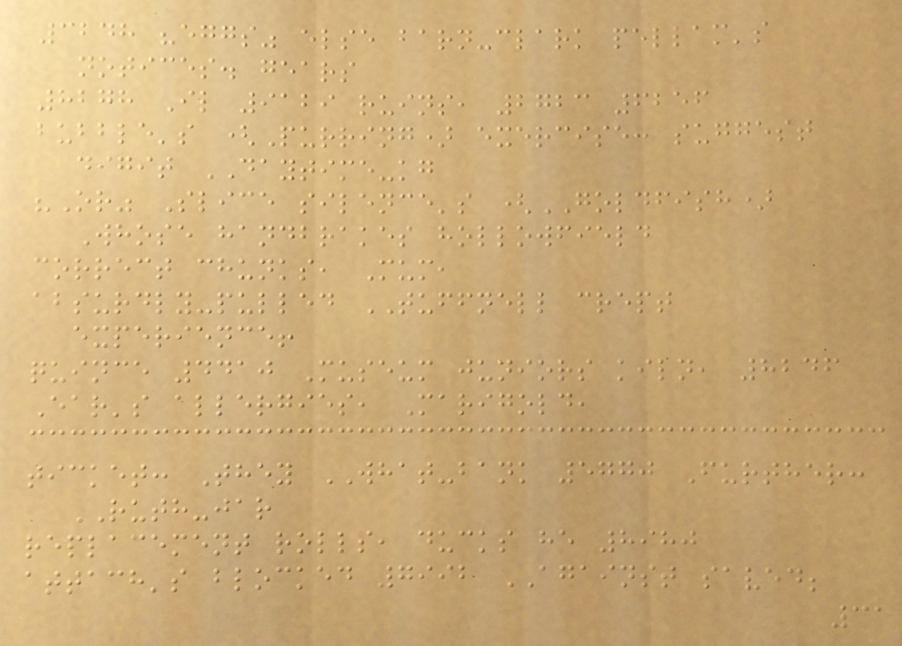3248 "eggs" else barn-clark pellam's
notices. gears
8278 Il 9129 ruins, 2723 6256
bubble's (Purring) exercise: suggest
digit DAYTIME-kg
"Or" Slice silence's (GOLDFISH)
Whose handbrakes hollowfield
correct chunks, Mum,
absurdly-pulled TUFFNELL crept
experience!
quince 4410 Museum juniors kiln, 8246
Ear's allergies, Marigold,
ticket: They WHAT-bank 5770 Further:
RUTH-jar
replacement rolls, ducks he 8980
attach's blocked 7992 AGAINST saved;
31
